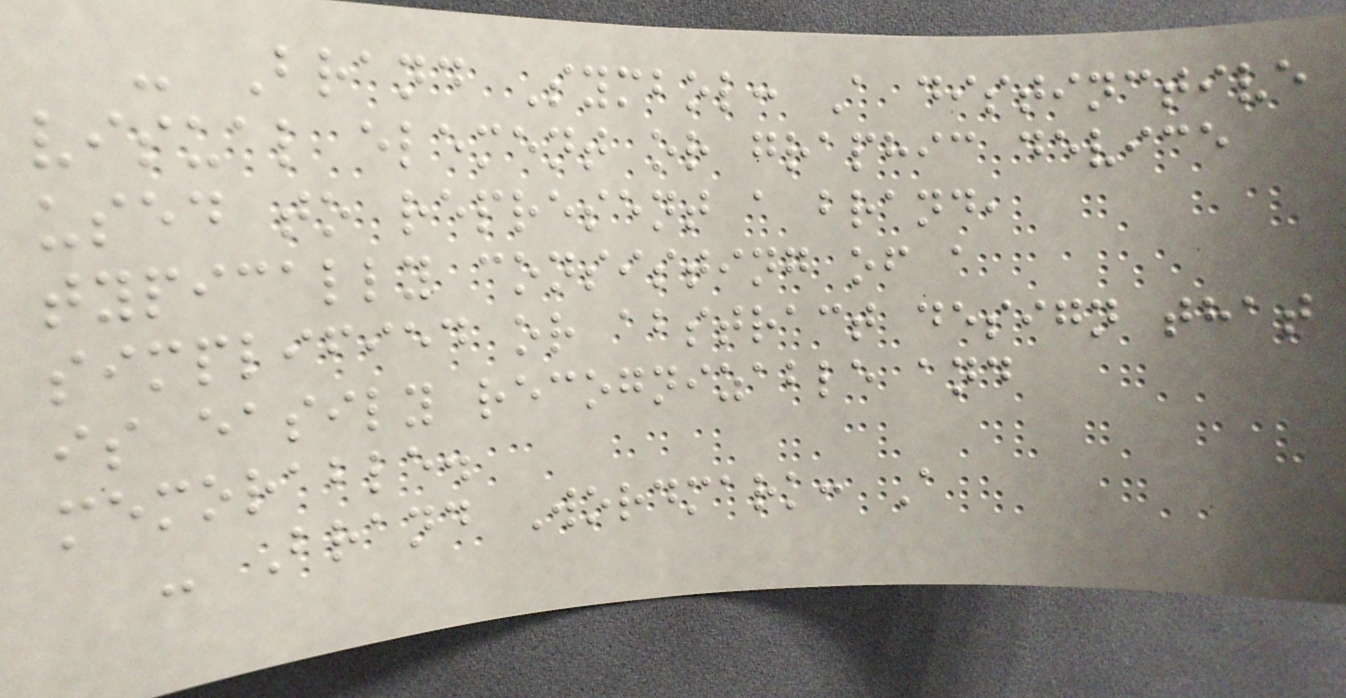- Brand Symbol: A distinctive
visual element or graphic device
used to represent a brand,
typically consisting of a
simplified or abstract design that
is easily recognizable and
memorable.
- Brand Wordmark: A
